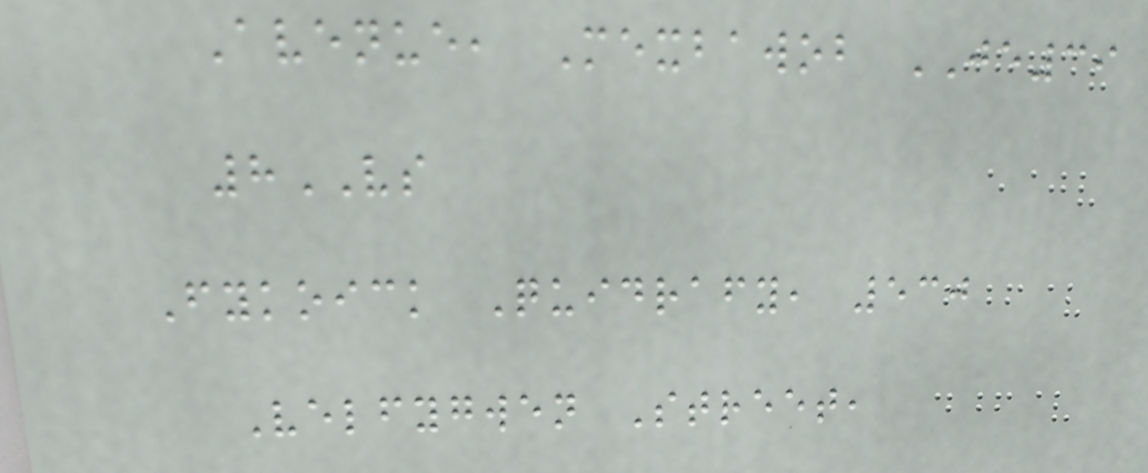Avenue, Mexbawob JE39
8VS
Fykoick Quidrafy, 530
Velfygwen Street,
